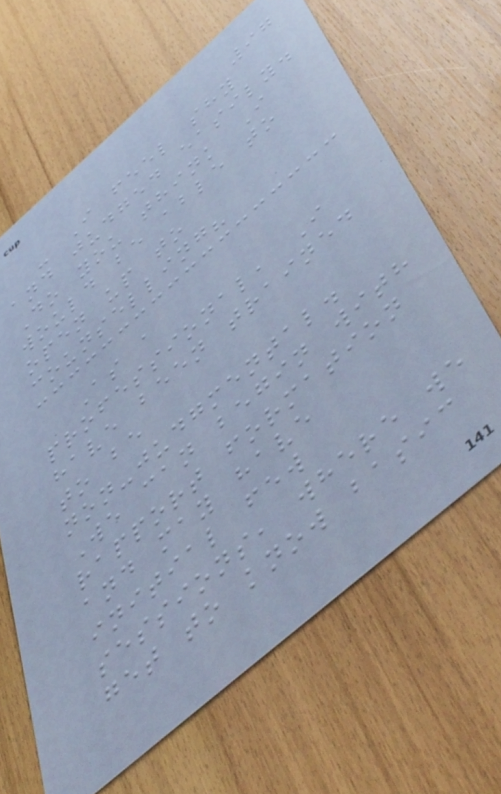97
- I feel shy
and judged easily.
Do you think I
would be able to
open up to
counselling?
As a
professional, I
have been trained
to be
non-judgmental.
We can begin with
rapport formation
and may have
initial few
sessions, where we
get to know basic
